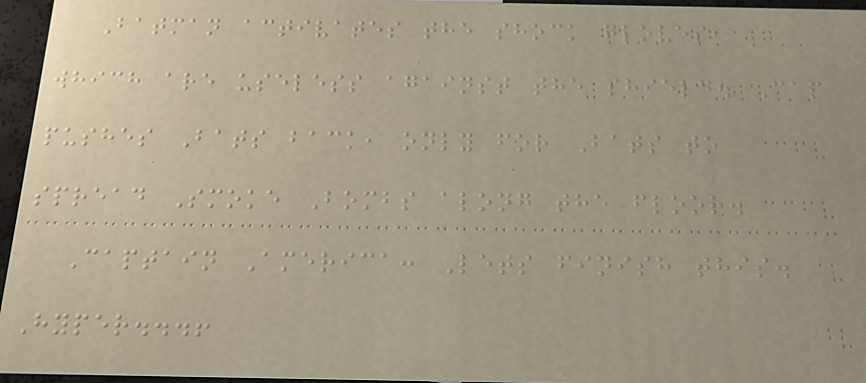Batman activates the shock gloves,
which are useless against the shield. Cap
pushes Bats back, only for Bats to
spread Smoke Bombs along the floor.
Captain America: Lets finish this.
Hyper...!
